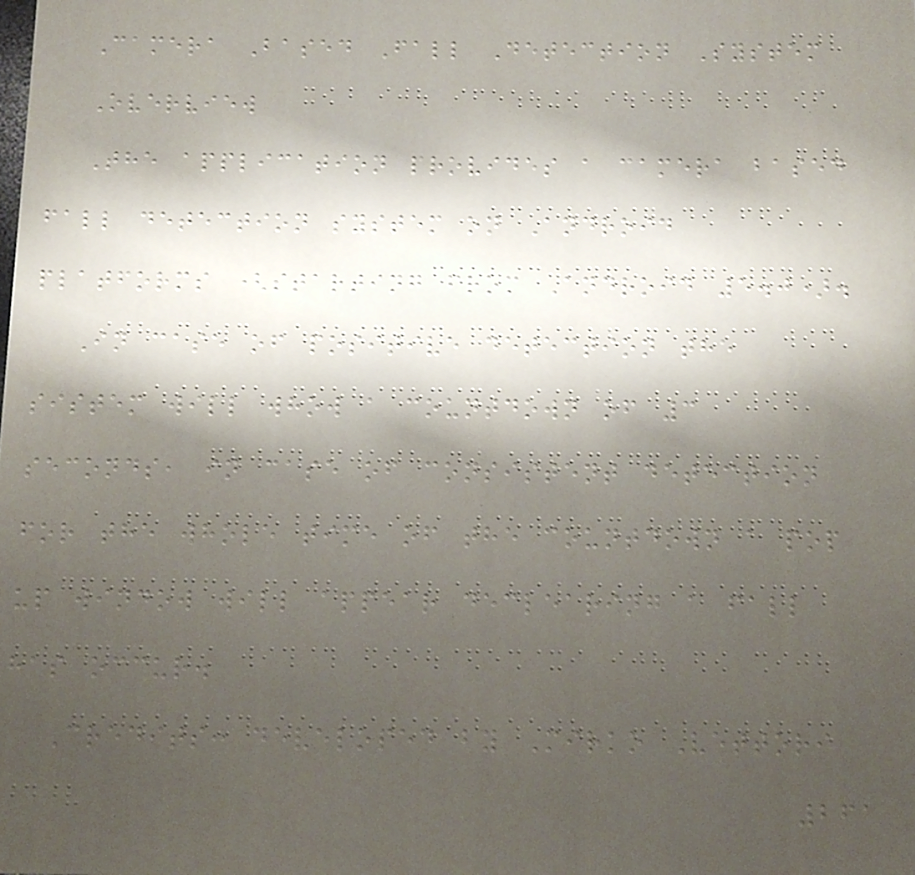Camera Based Fall Detection System
Overview
The application provides a camera based
fall detection system on Android
platforms (starting from Android 5.0).
In case of positive detection the
sistem will whow a countdown of 3
seconds, in case of consistent detection
for the whole time of the countdown a pop
up window will appear declearing a fall
has occur.
Credits: developed by Mirko Vettori
261
